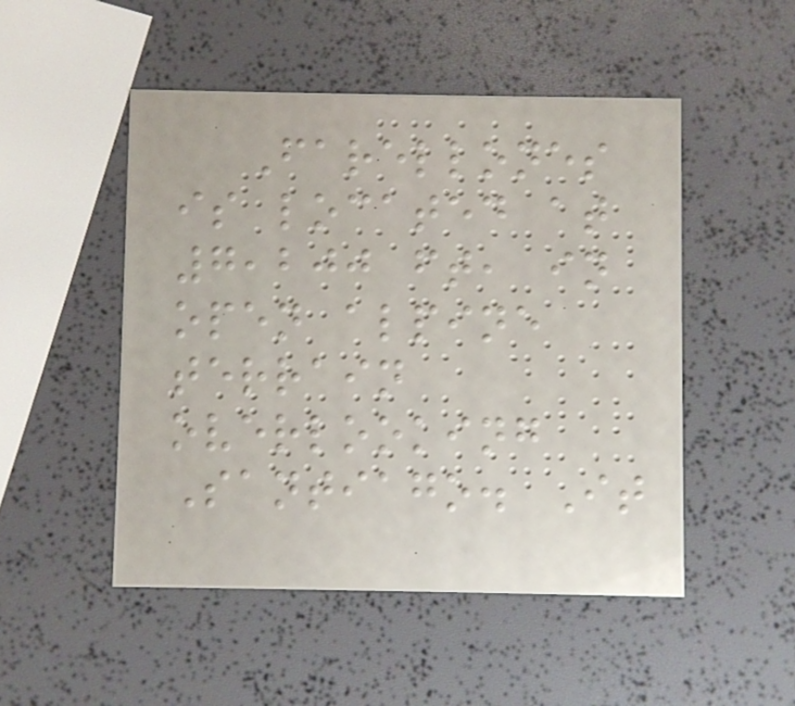Farellones
is located at
7,200 ft, in
open alpine
terrain
overlooking
Santiago. It
